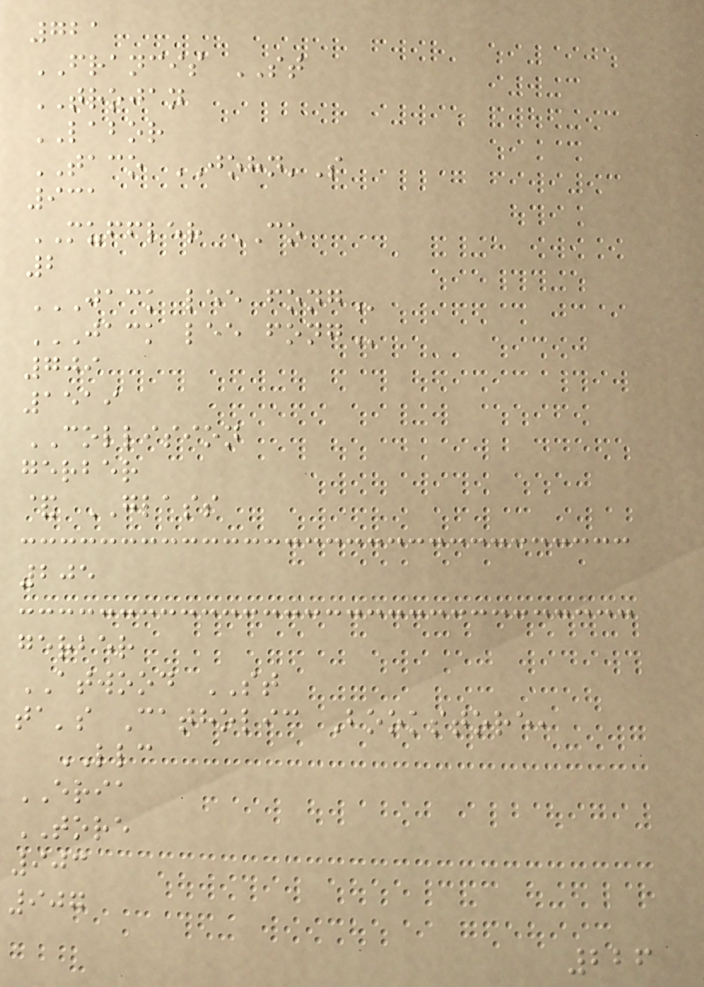721
FRANCIS ST
TROJAN
LABOR
TACO JOHN'S
931
MUFFLER CO
2
JACK LEE FONG
JACK LEE FONG
709
1519
COLLISION
gerber
& GLASS
205
gerber
ATWOOD ST
ta's Catholic Bookstore,
LLC
ERIA
TORE
903
907
226
